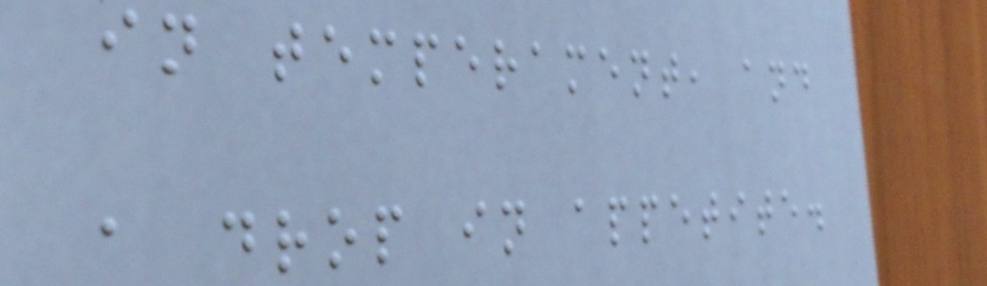in temperament, and
a drop in appetite.
